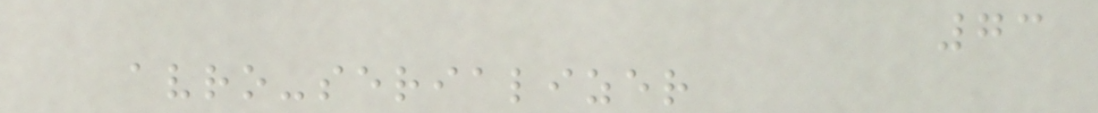73
avro-serializer
